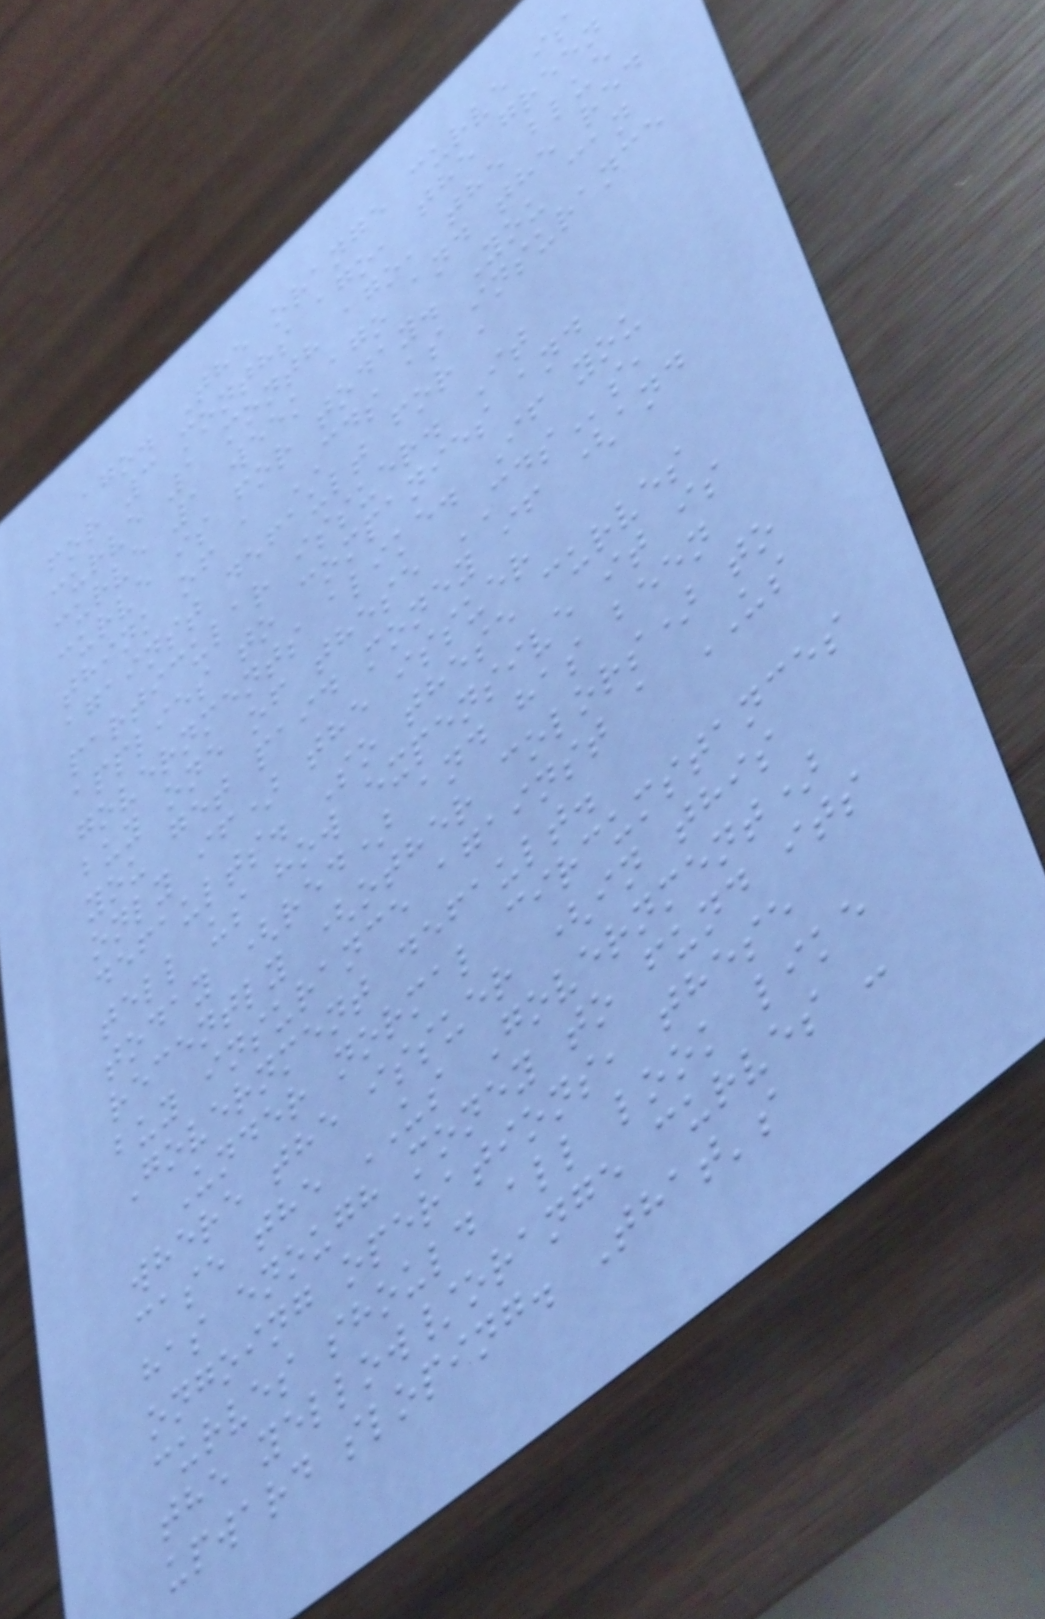ago. The orange curve is
for 3 months ago, the green
curve 1 month ago, the blue
curve 1 week ago and the red
curve is for today. You can
think of a CDS as insurance
against default for a
particular issuer. It
applies to companies and
governments alike. If you
buy one of these CDSs,
you get paid money if (and
only if) the issuer
defaults. So these curves
tell us how expensive it is
today (red) and has been
recently (other colors) to
buy insurance against a US
Government default.
Under normal circumstances
where the issuer (in this
case the US Government)
has enough money to fund its
ongoing operations, these
curves should all look like
the yellow/orange curves -
upward sloping. That's
